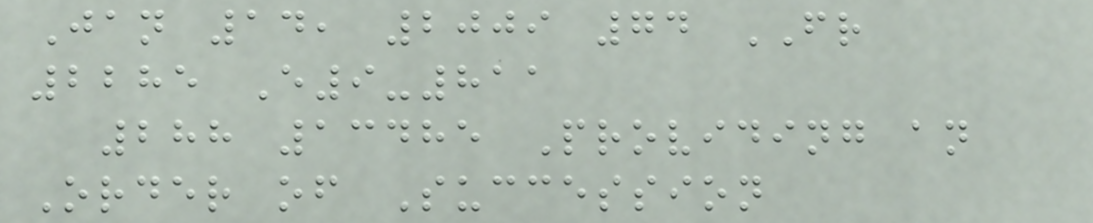Jan 14, 2009 74 FR
2285 E9-811
288 13485 Providing an
Order of Succession
